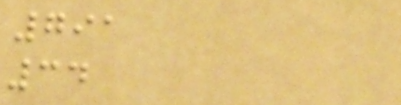791
34
